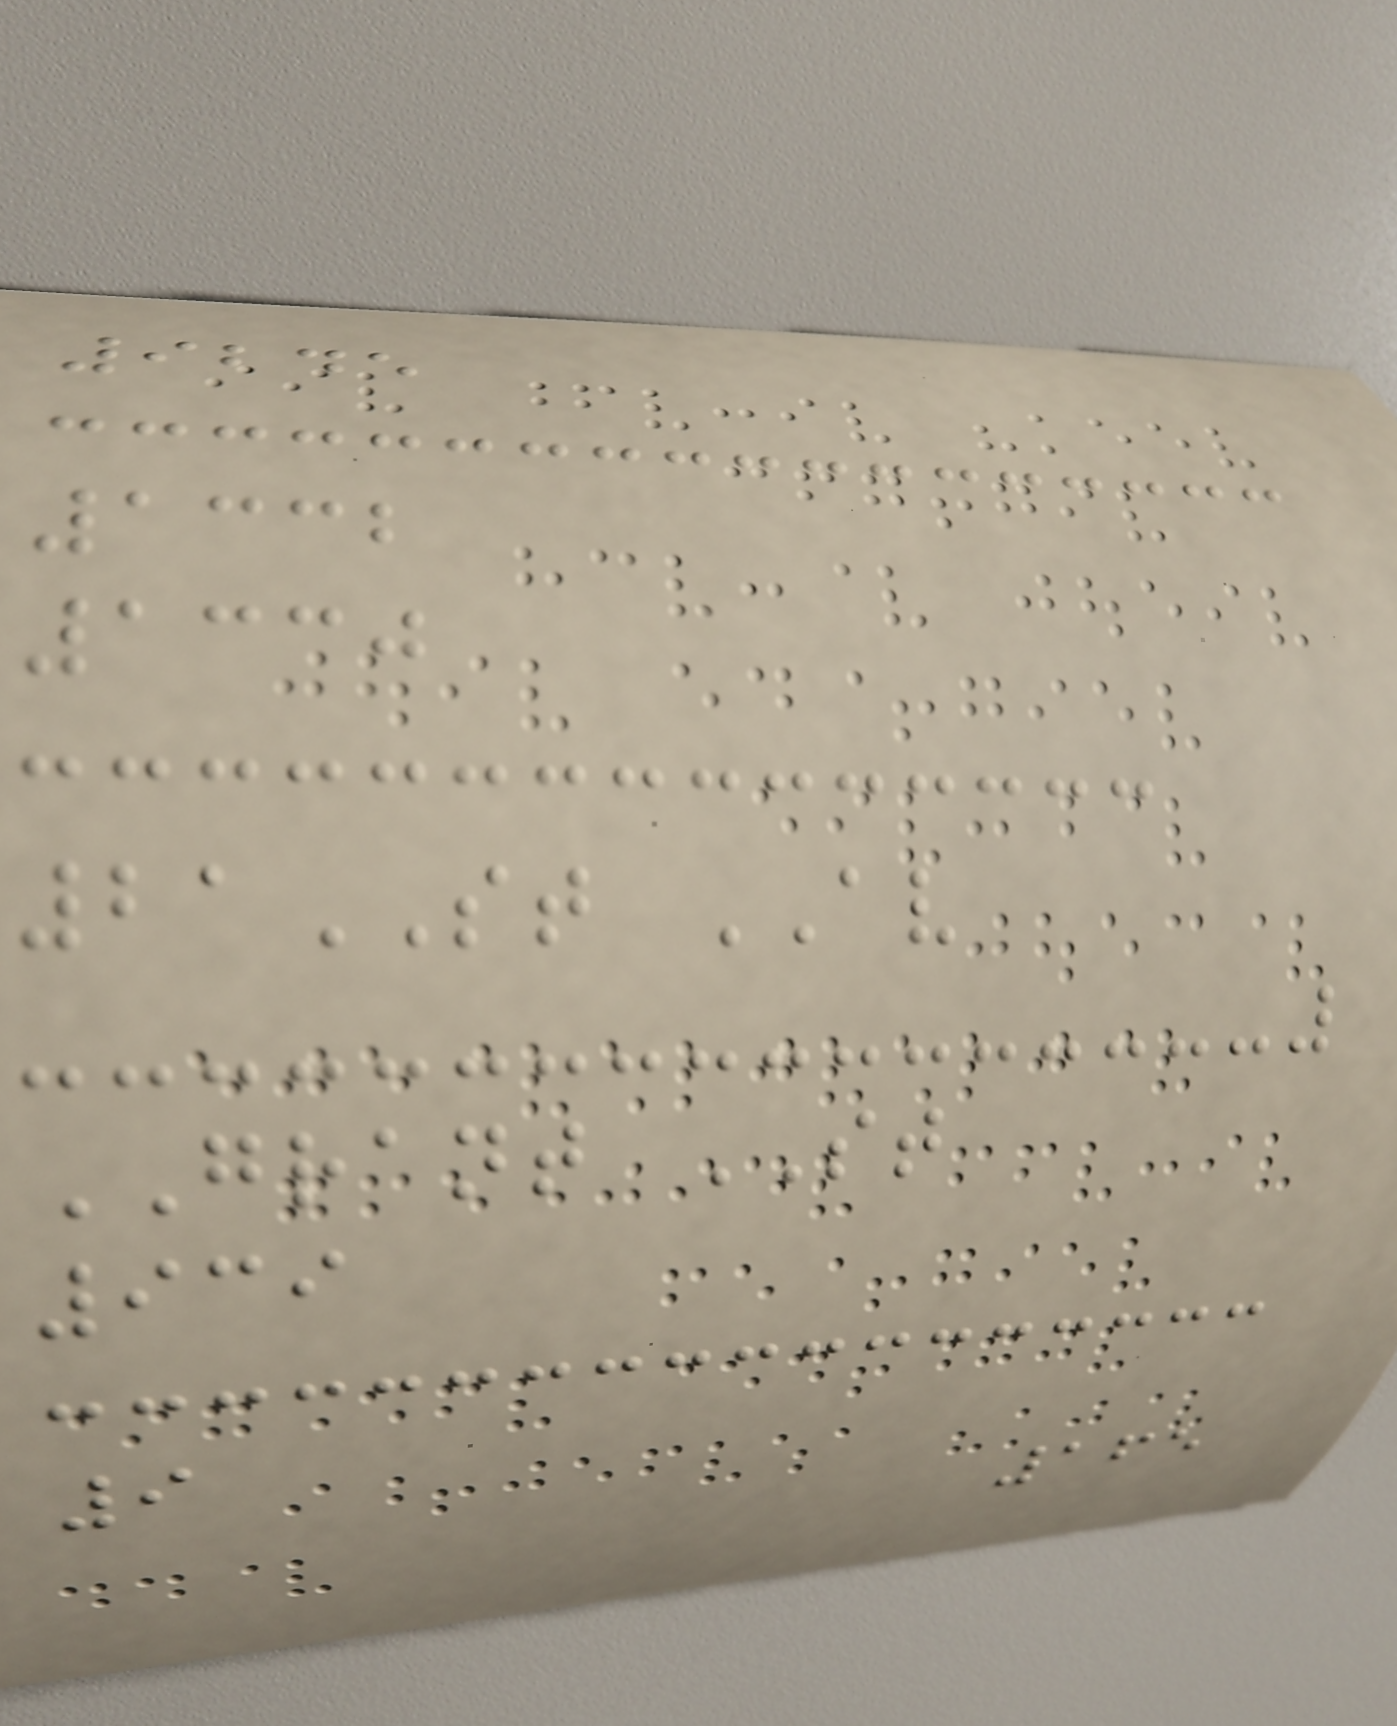9245
1332
1330
21ST AV
GRANT ST
939
9
165
